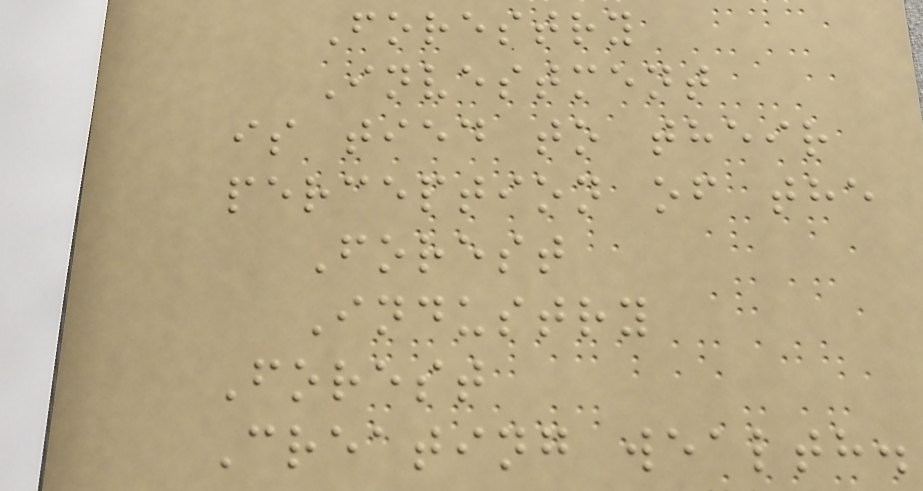Forestry
Investment
is tied to their
perception of the
Forest
Industry
Forest
Creating wealth.
